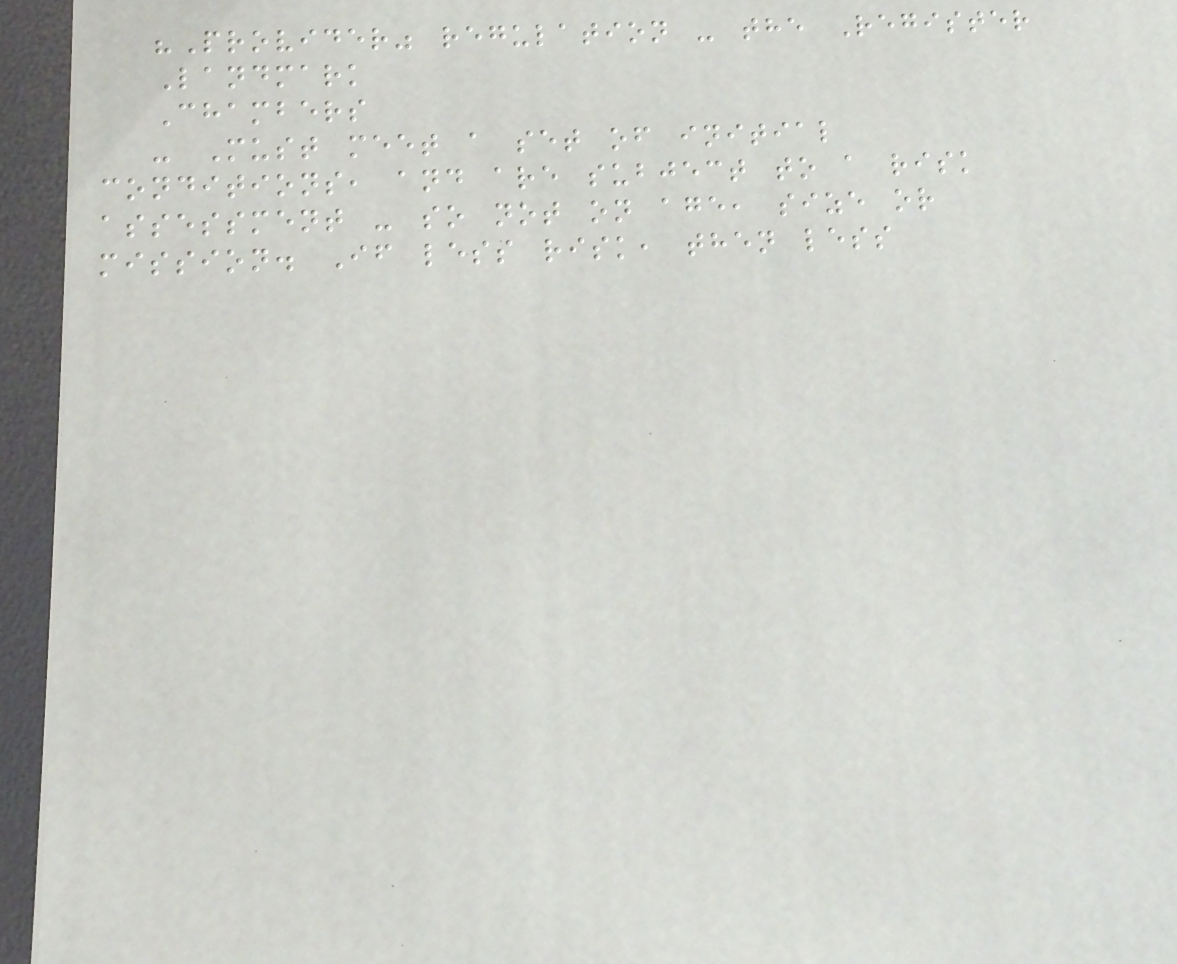"Provider" regulation - the Register
Landmark
Chambers
- Must meet a set of initial
conditions, and are subject to a risk
assessment - so not on age, size or
mission. If less risk, then less
